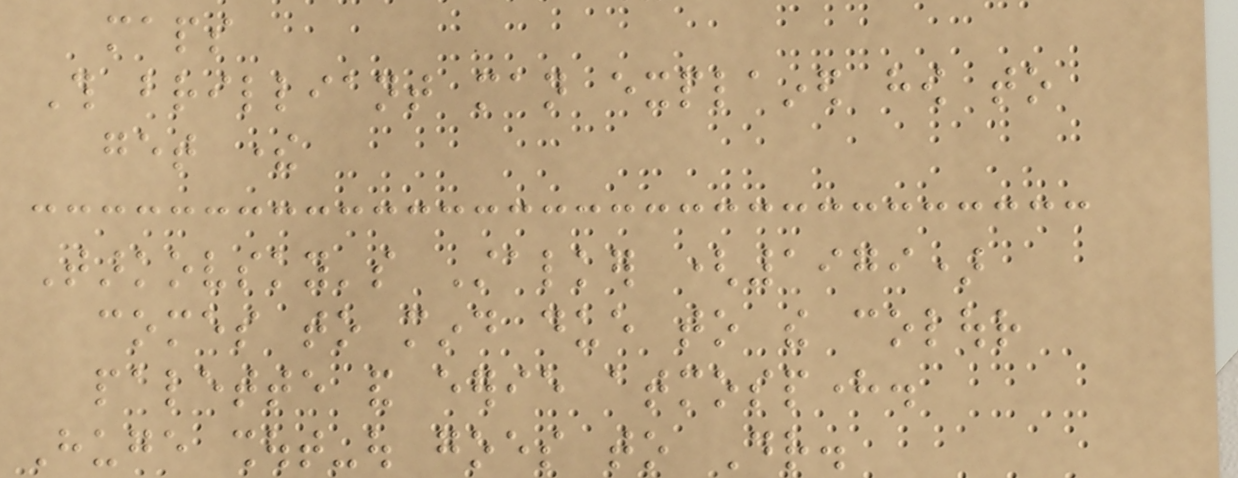maps
This brilliant man explained how to
get there
Tarkovsky's Stalker (1979)
comes to mind due to the colour
palette and eerie atmosphere.
Huge shout-out goes to Dr.
